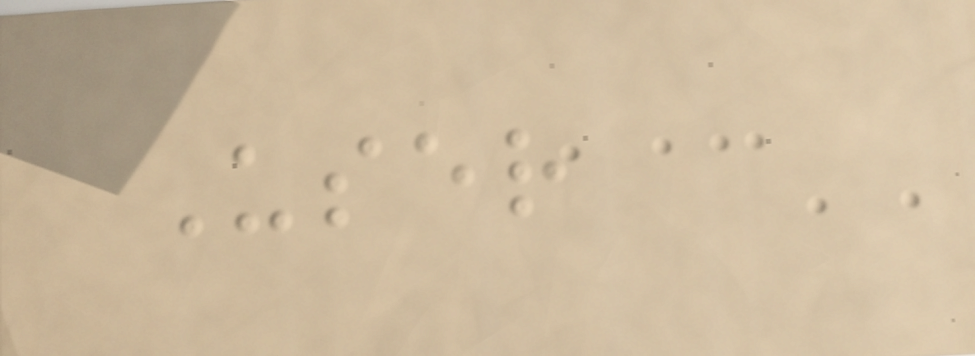User
